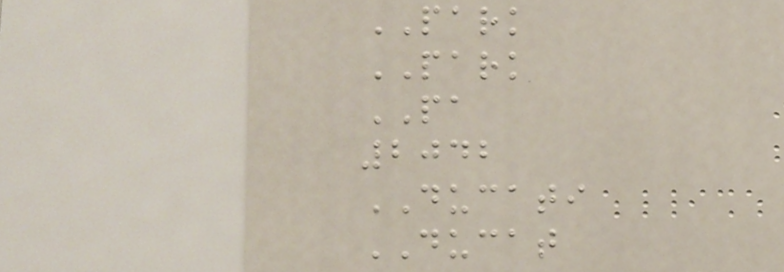PARK
PARK
PA
2042
DUCATI
DUCAT
